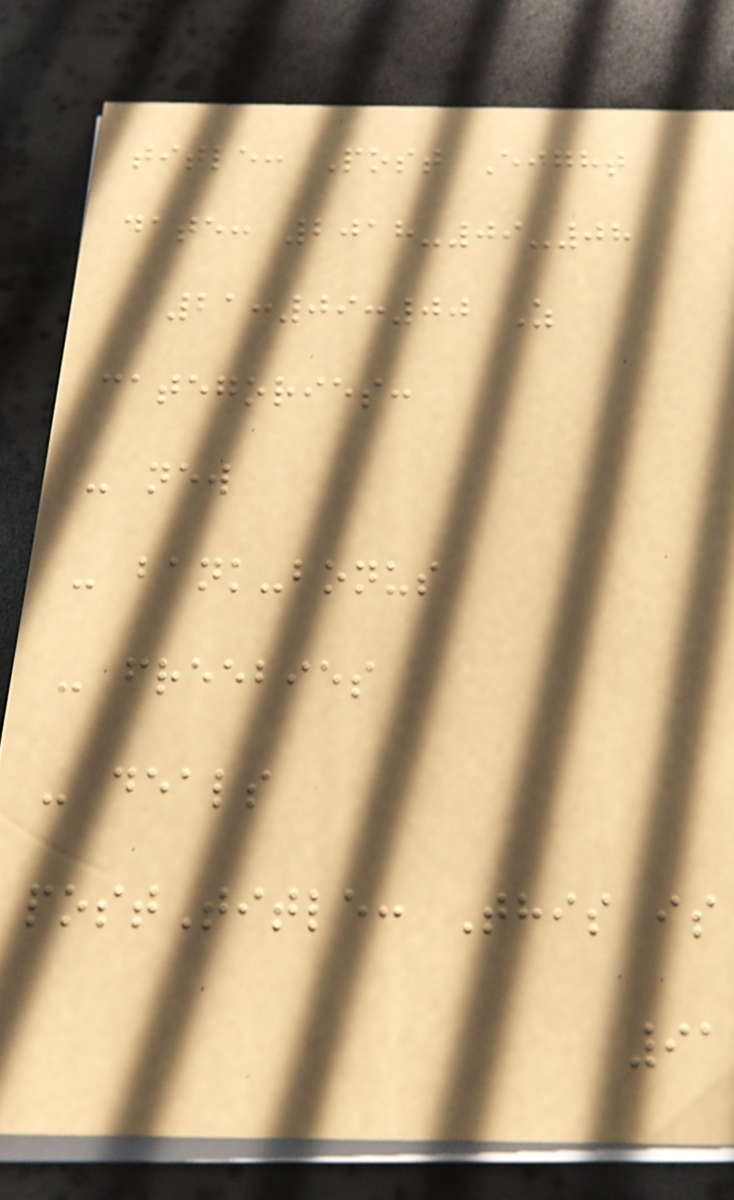title: Post Eight
date: 2018-09-08
21:09:00 Z
categories:
- new
- bank-bonus
- freebies
- deals
postTitle: This is
91
